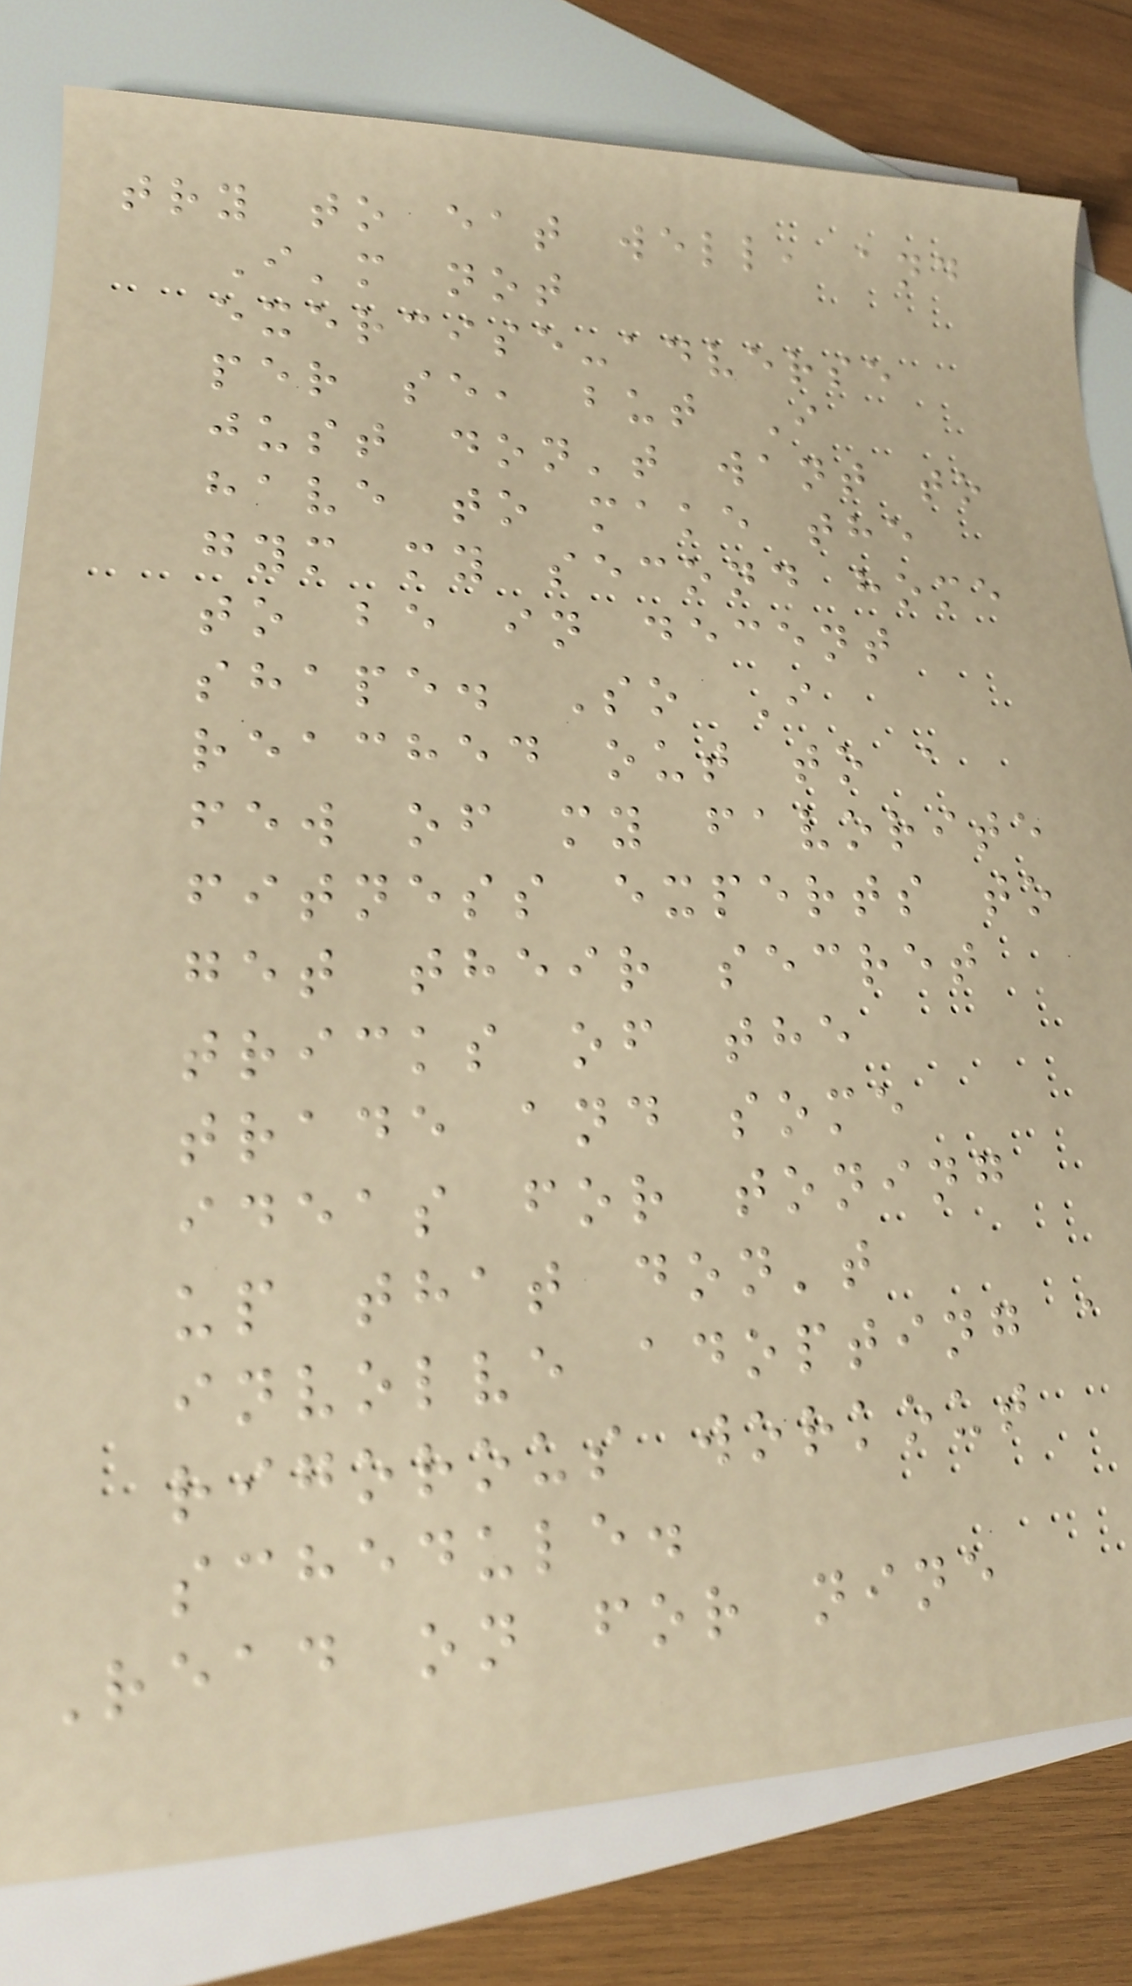try to eat well, and
I'm not
exercise-adverse
per se, but I
just don't want to
have to make the
gym my second home
to be in decent
shape. So I
reached out to a
few of my favorite
fitness experts to
get their secret
tricks of the
trade and some
ideas for toning
up that don't
involve adopting a
rigorous workout
schedule.
Read on for nine
